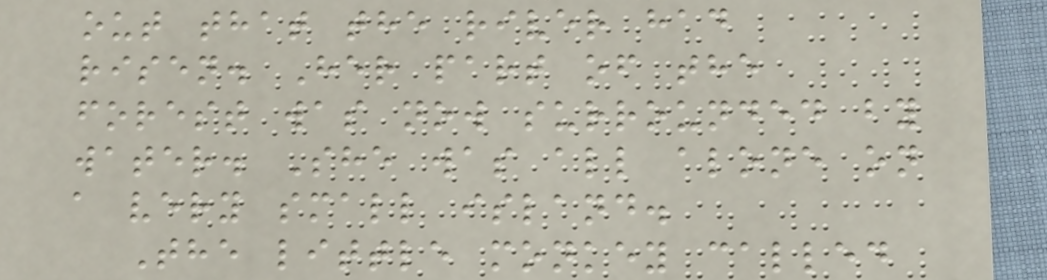out that the river had
risen. Her part of the
forest was now surrounded by
water. She was all alone on
a very small island.
The little monkey called
